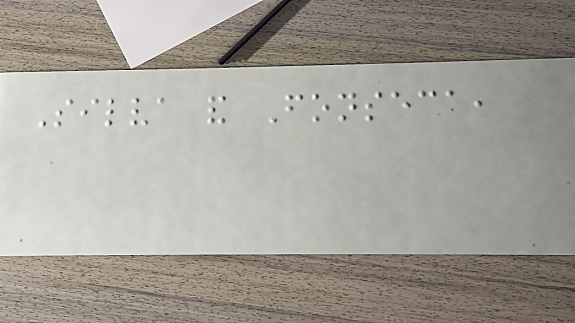Silva and Fonseca,
